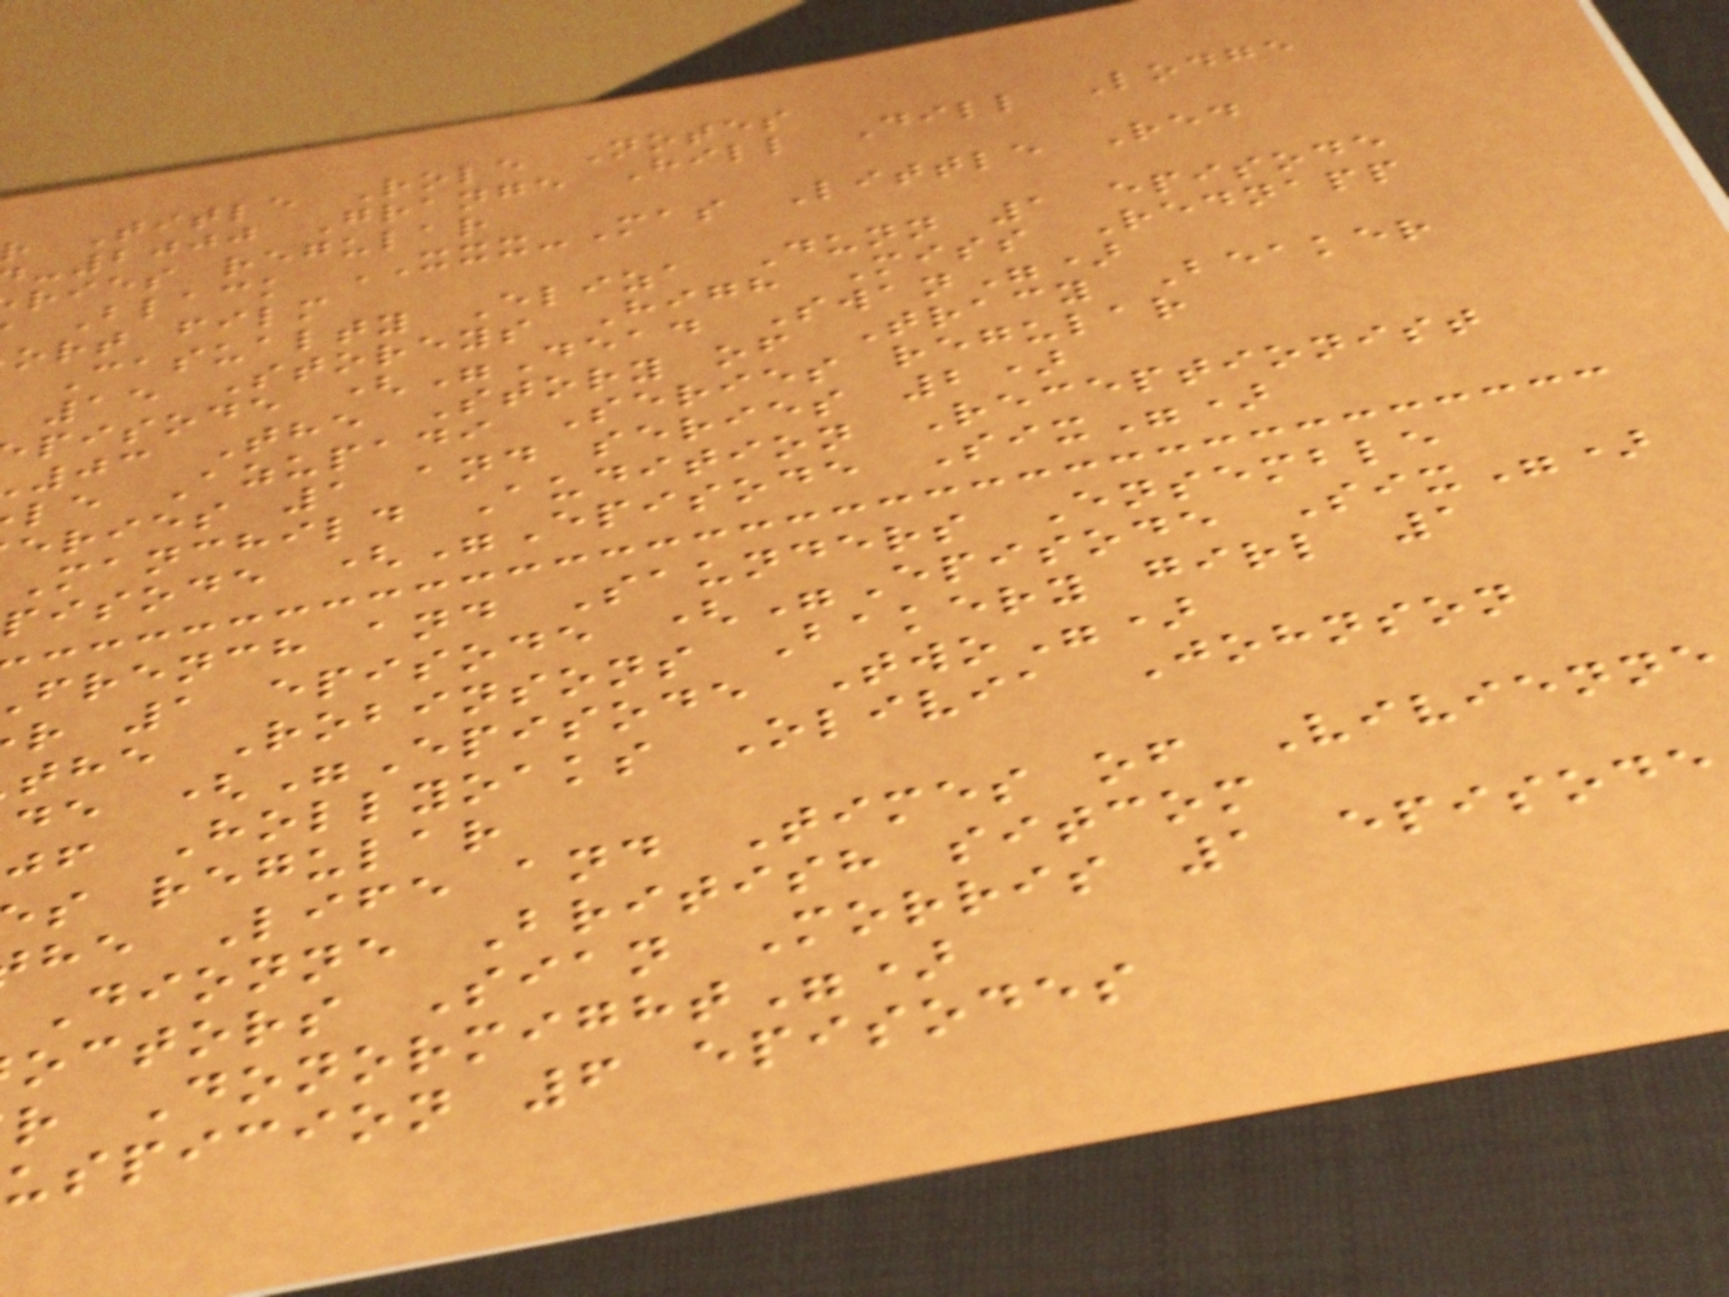r Title Role Notes
-2000 Grange Hill Dill Lodge
ries regular
Black XXX-Mas Little Red
ort film
Casualty Eliza Dunn 1 episode
15 Storeys High Miss Rednapp
pisode ("Dead Swan")
03 The Story of Tracy Beaker
le Azupadi Series regular
eries 1 and series 2)
Manchild Audition Receptionist
pisode ("Episode Six")
french and Saunders Ensemble
r 1 episode ("Episode Six")
the Robinsons Bakery girl 1
de ("Episode Two")
jf Hollyoaks Olivia Johnson
s regular
he Life and Times of Vivienne
Dionne British sitcom
octors Sian Morris 1 episode
r Donormight")
uspicion 6 episodes
